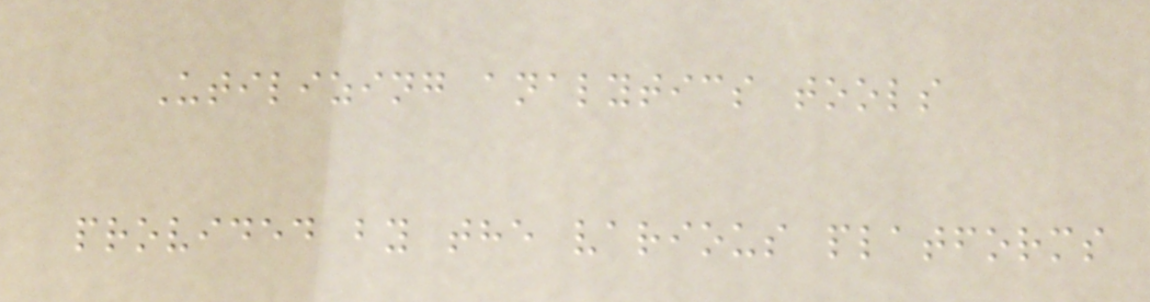Utilizing analytics tools
provided by the various platforms
